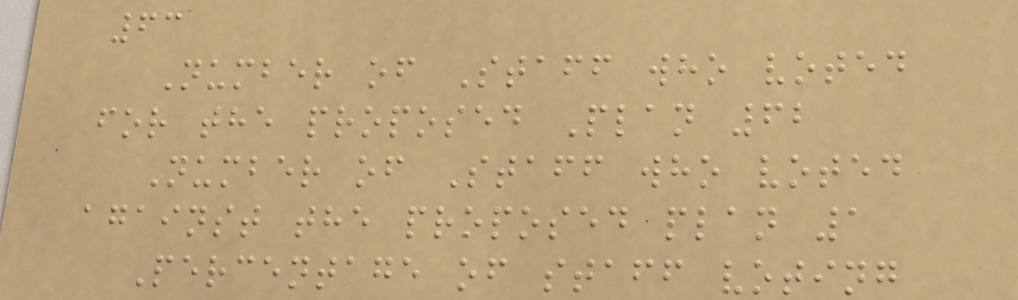63
Number of Staff who voted
for the proposed Plan 62
Number of Staff who voted
against the proposed plan 1
Percentage of staff voting
